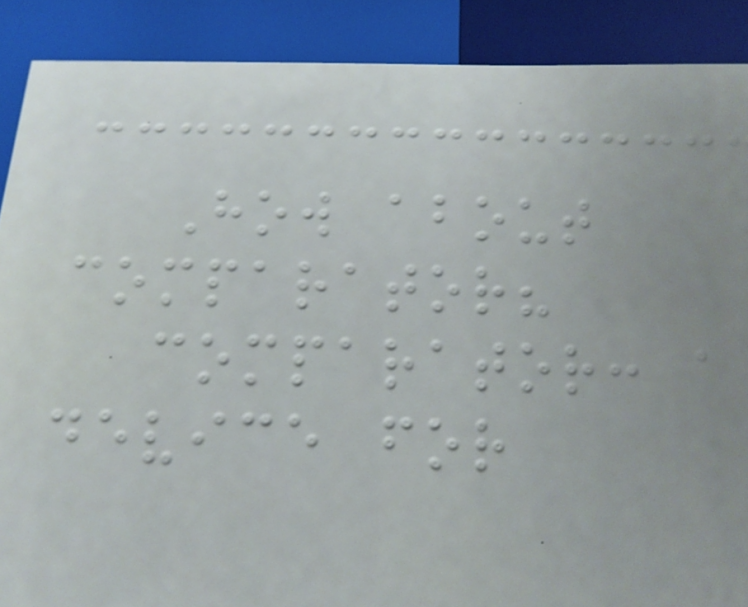How about
comparator?
comparator: a
device for
